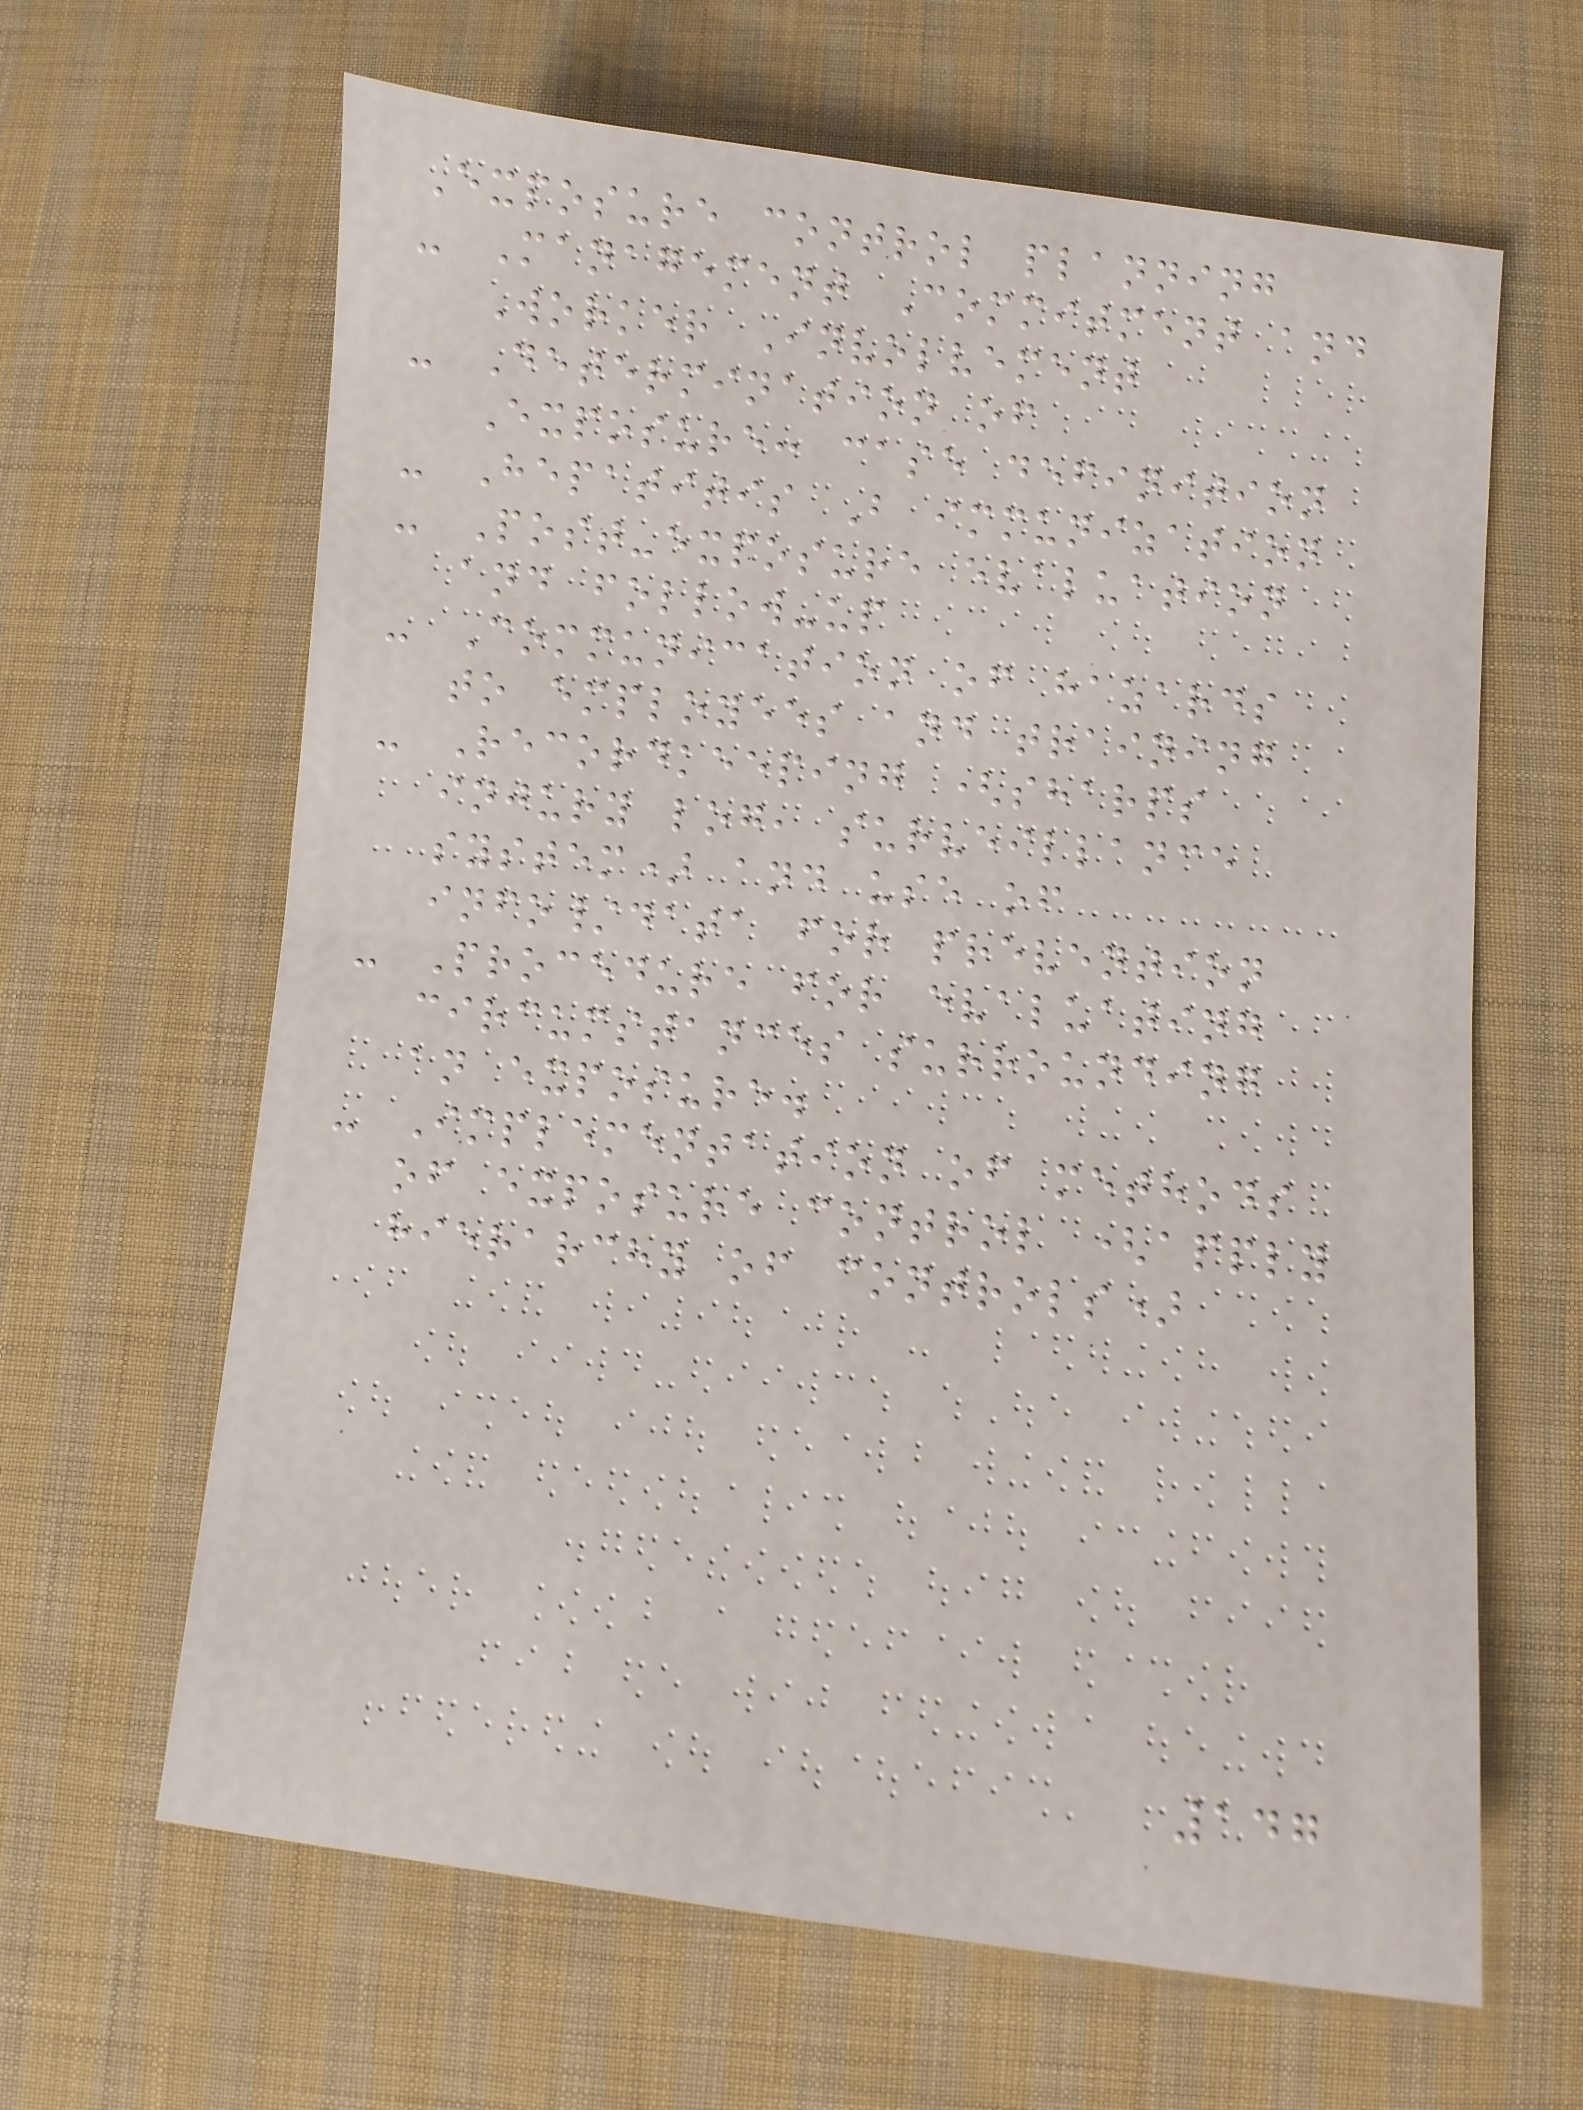Exposure control planning
- Management Commitment and
Worker Involvement
- Determination of
Exposure: case definition
- Hepatitis B immunization
- Post-exposure evaluation
and follow-up
- Communication of hazards
to employees and training
- Recordkeeping (sharps
injury log, surveillance
system) and use of
info/data for prevention
- Procedure for evaluating
circumstances surrounding
an exposure.
- Implementation of methods
of exposure control (apply
hierarchy of controls)
147
